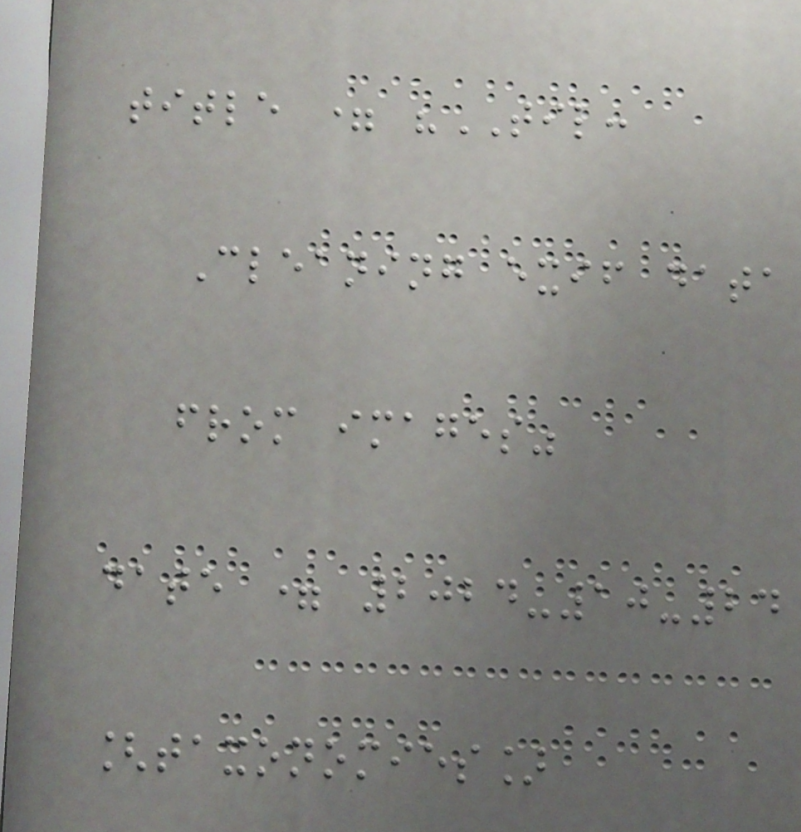title = "TIL:
Cleaning exif data
from images"
date = 2024-10-24
[taxonomies]
